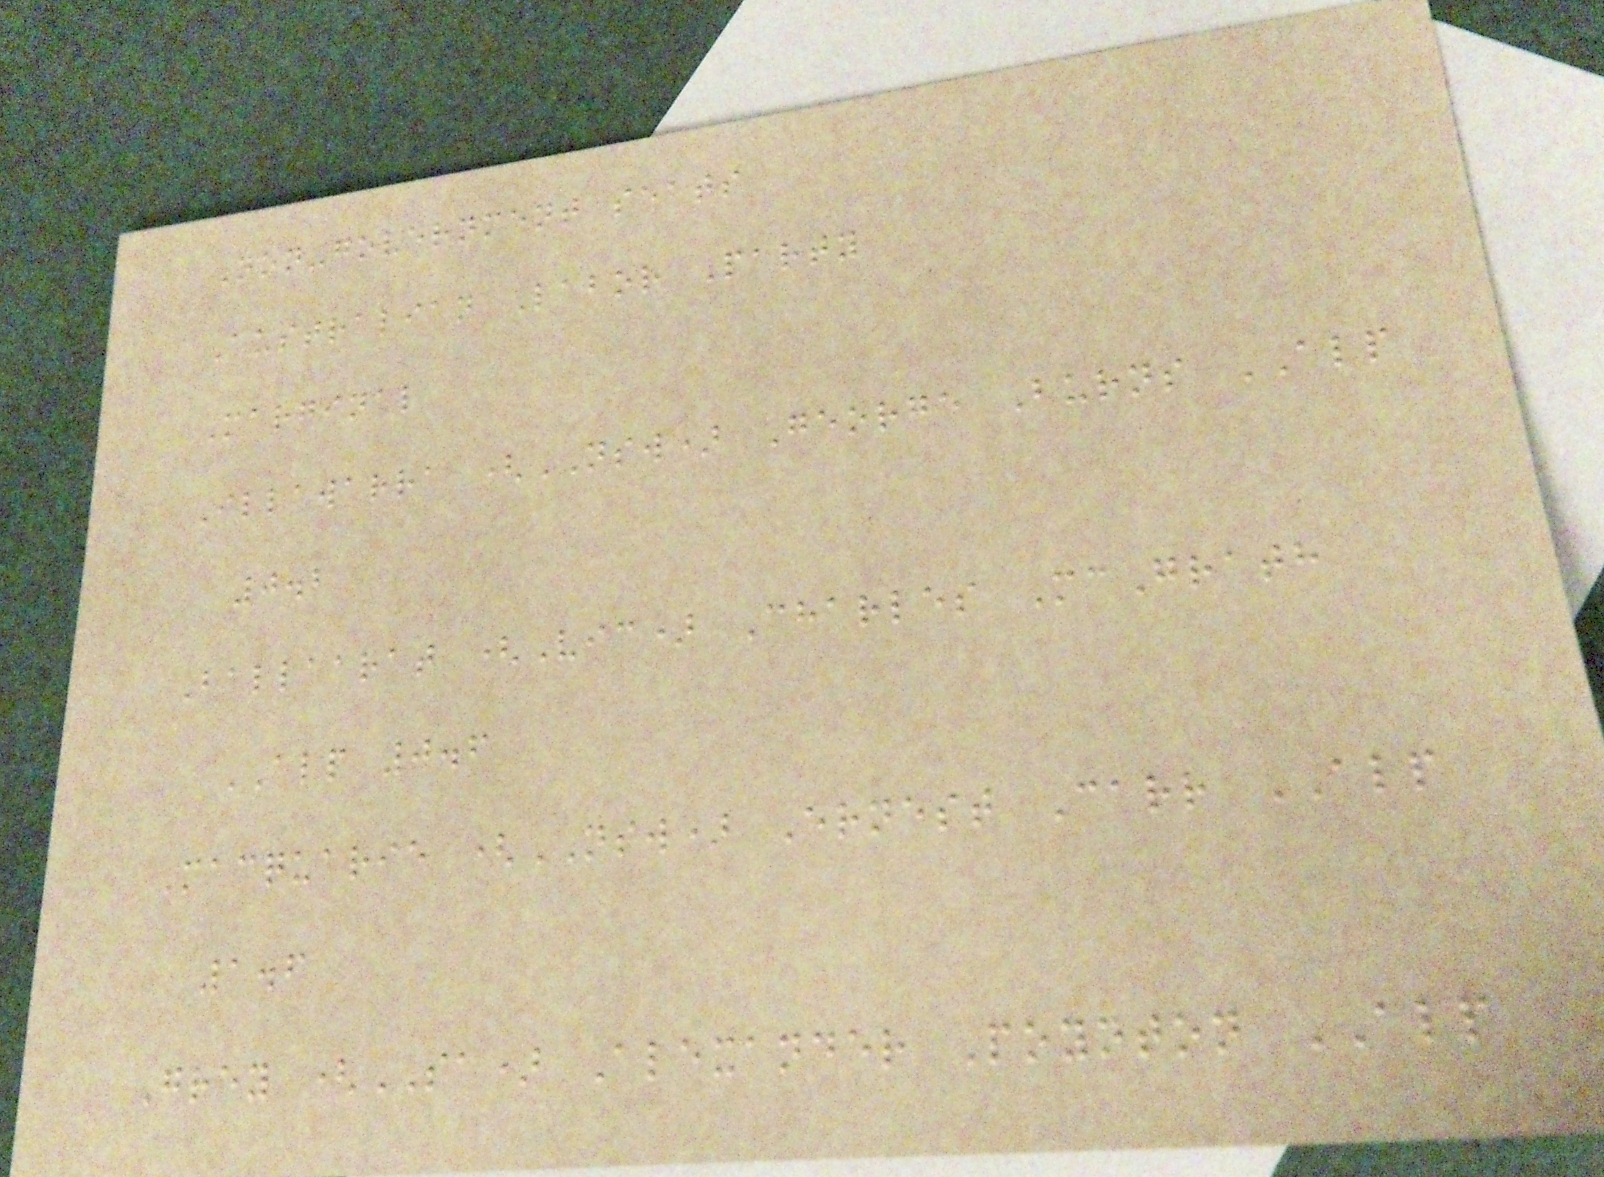Non-government seats
Australian Labor Party
Marginal
Illawarra (NSW) George Burns ALP
0.2
Ballaarat (Vic) Charles McGrath
ALP 0.6
Macquarie (NSW) Ernest Carr ALP
1.6
Grey (SA) Alexander Poynton ALP
